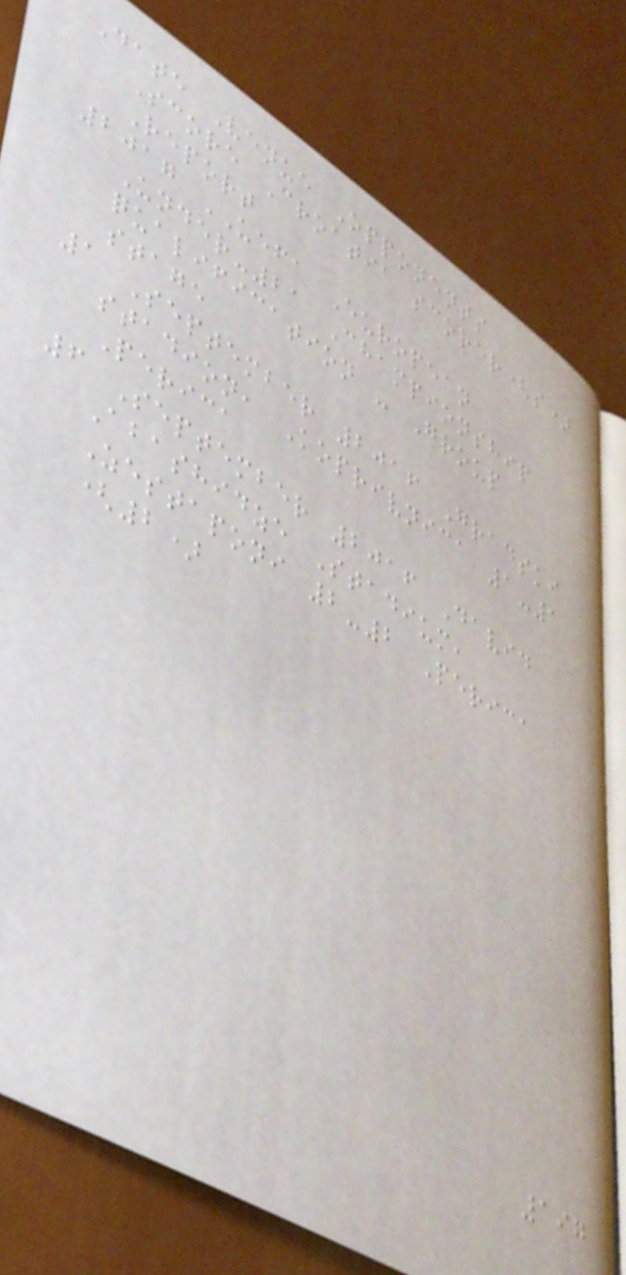Date Venue Opponents
Score Croatia scorer(s)
Report
2017 UEFA European
Under-21 Championship
qualification - Group
stage
1 September 2016 Gradski
stadion, Koprivnica 1-1
Perica
6 September 2016 David
Abashidze Stadium,
Zestaponi 2-2 Perica
(2)
197
